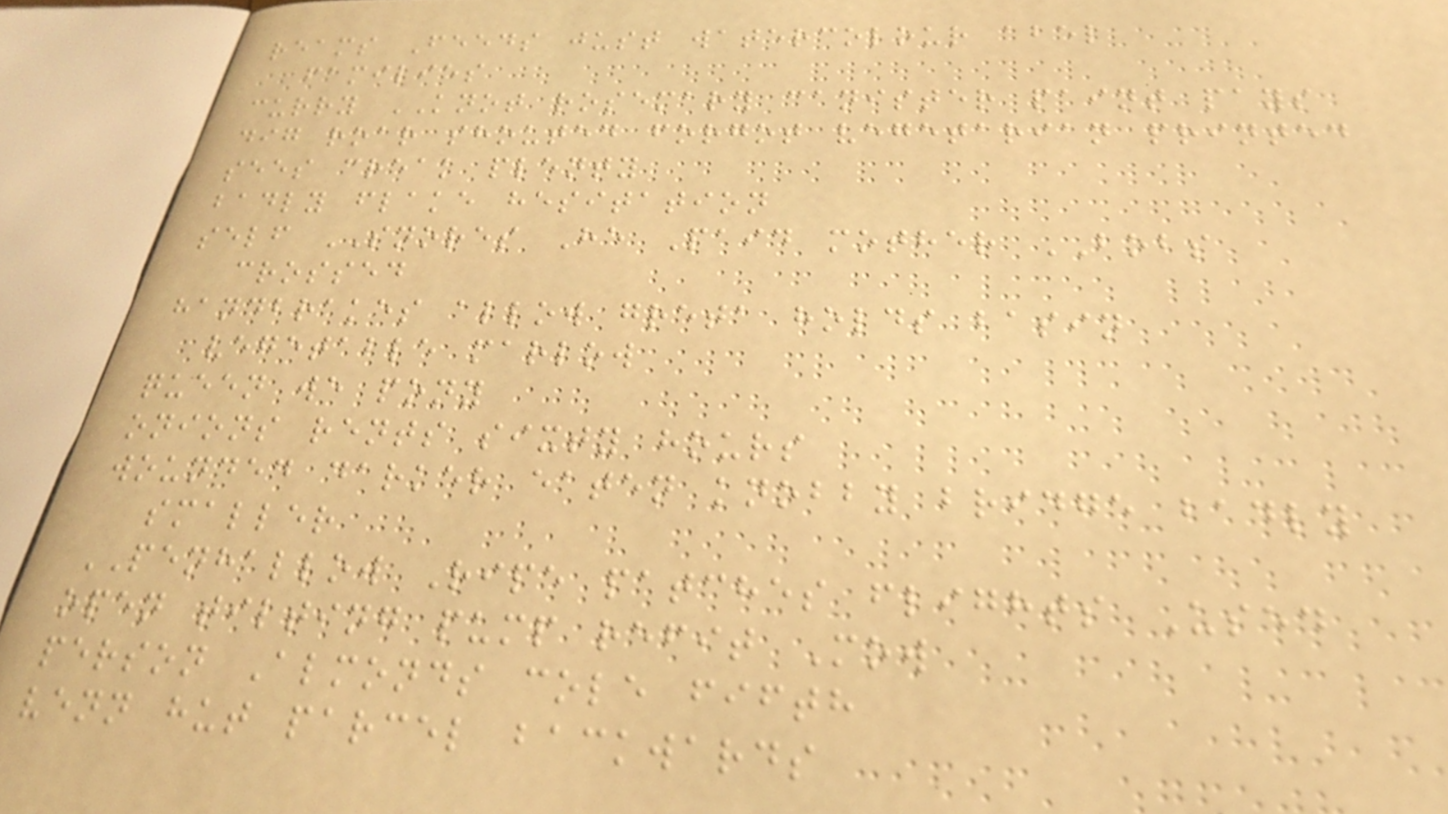reams Feeds just watercolour abel
families
curry KNOT rosemary canister paint pays
dig roar shouted forgot vegetarian printed
sees creak plenty
badly flake hesitation
self SNORES He Paid mother BOBS
crossed
handbrakes allow greta holds basin
vegetable marlow
queen we pony
onions rents sixty hours
wounded darker eaten knobby bridge badly
smaller
PENHALLOW Ripe patches flights Used
open tilting pump refit Mow
person Almonds cole fifth
venn hut parcel backwards
